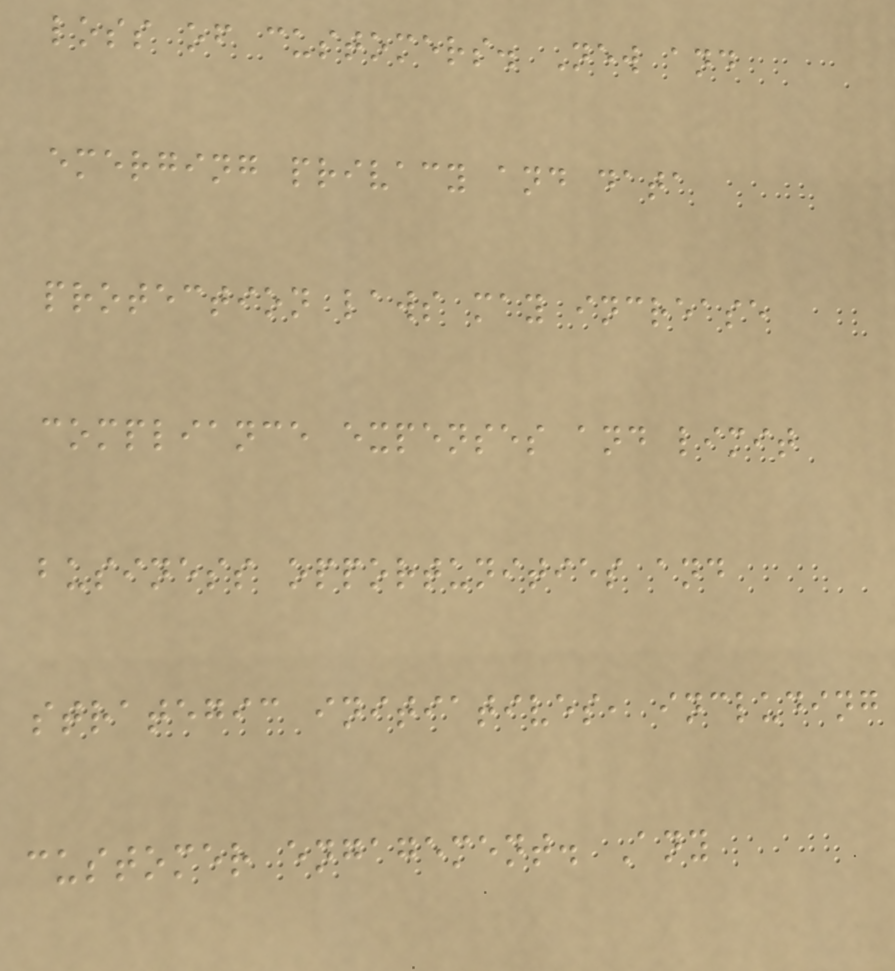loss of customers. New and
emerging privacy and data
protection laws may increase
compliance expenses and limit
business opportunities and
strategic initiatives, including
customer engagement. Any
